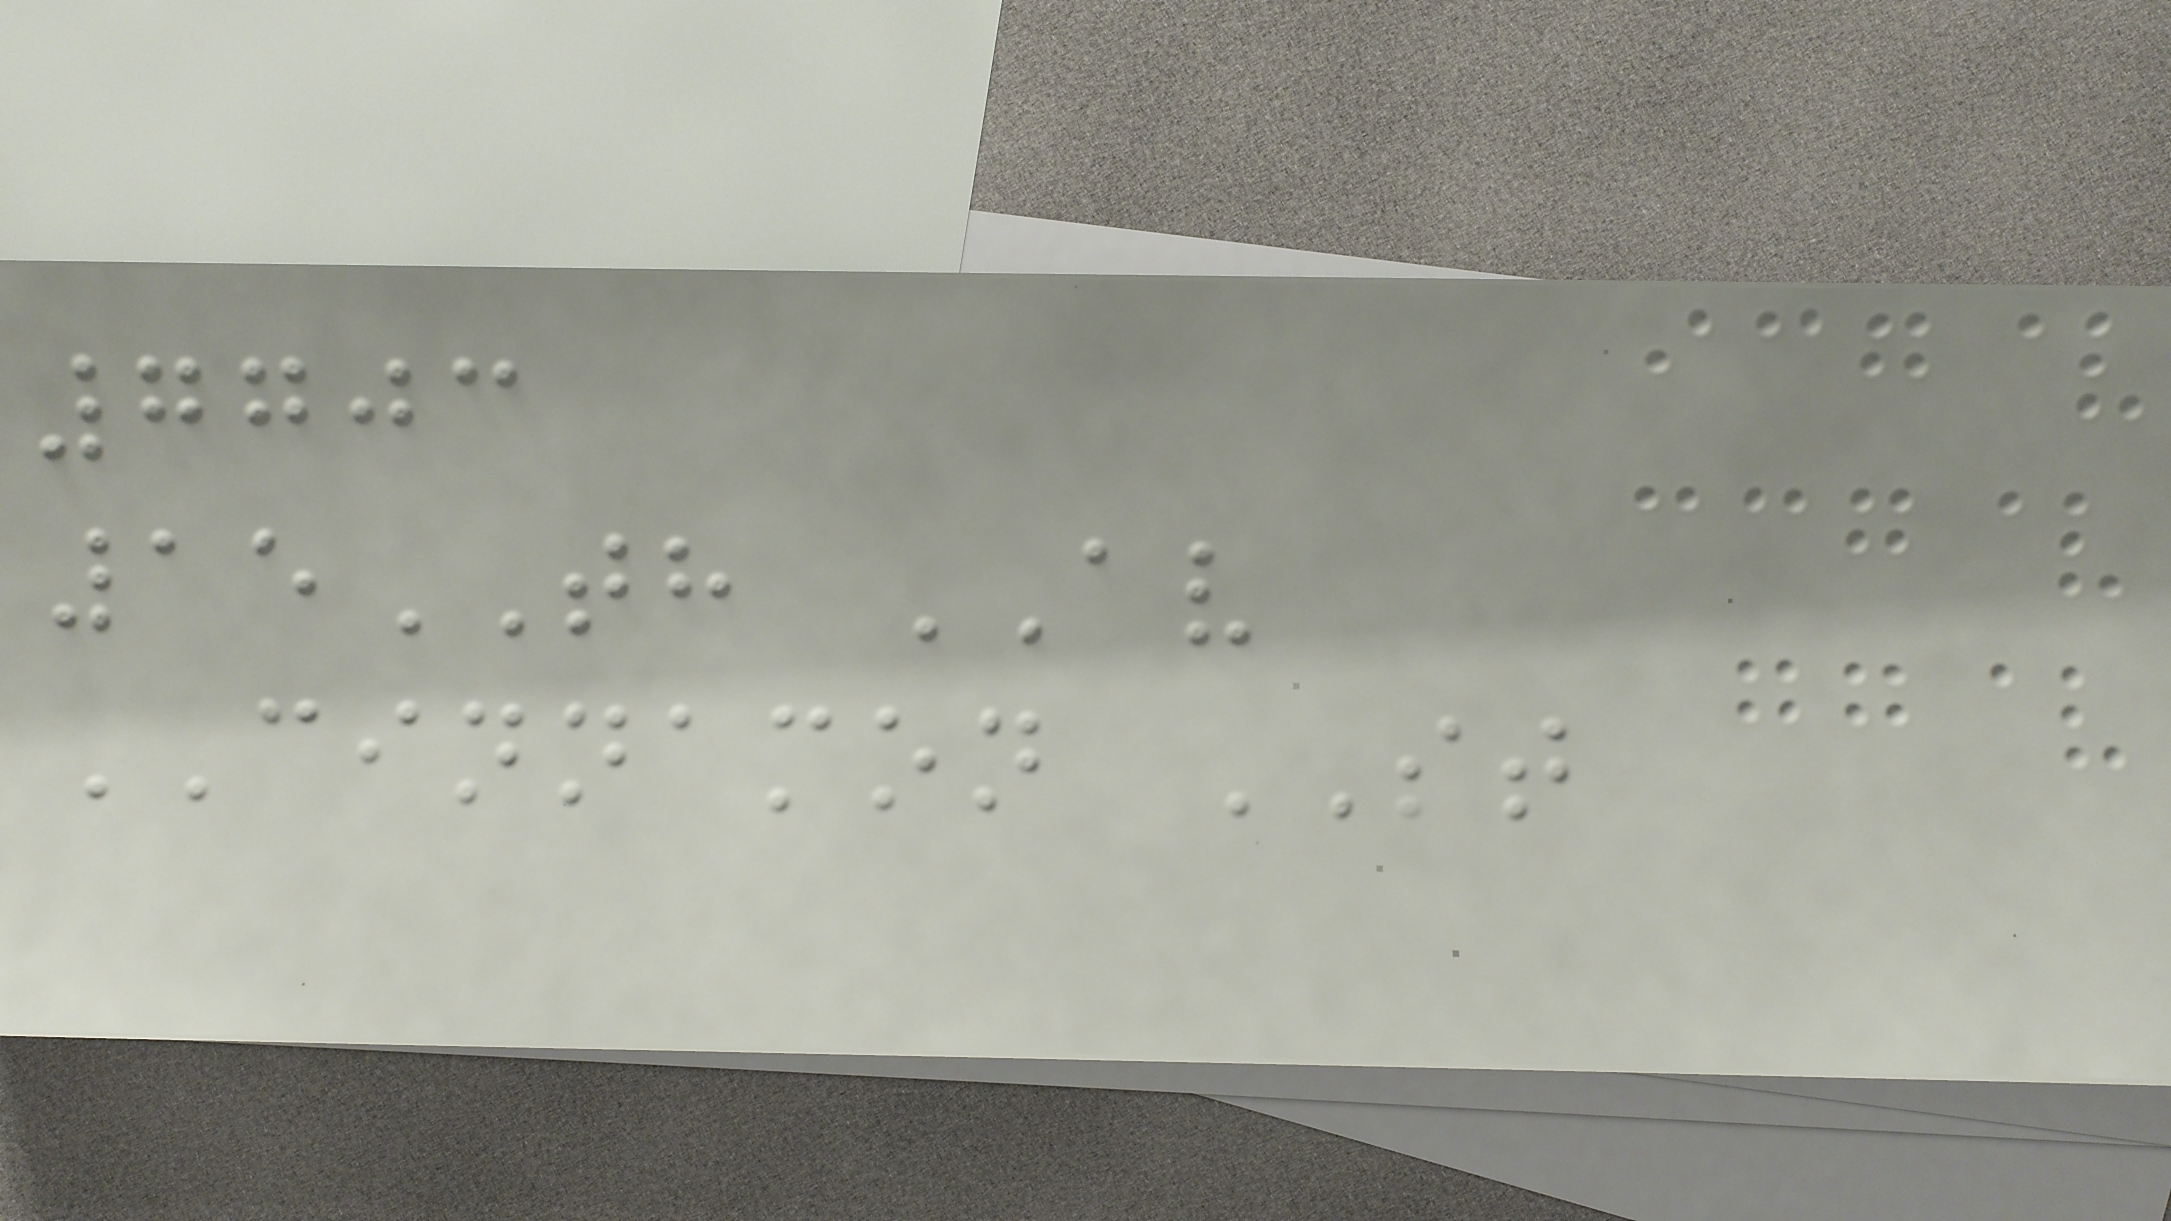7703
15TH AV
CINNAMON ST
